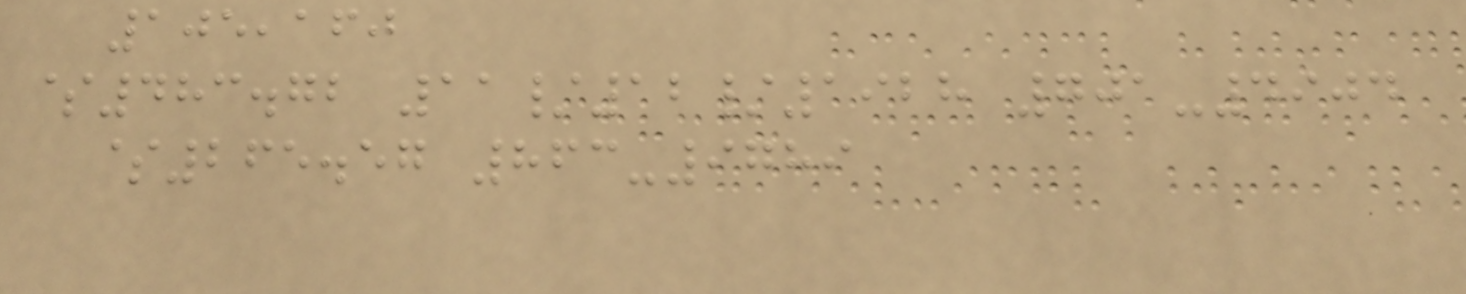105,160
$483.72 11/12/1928 701-4904
$265.57 863-9789
